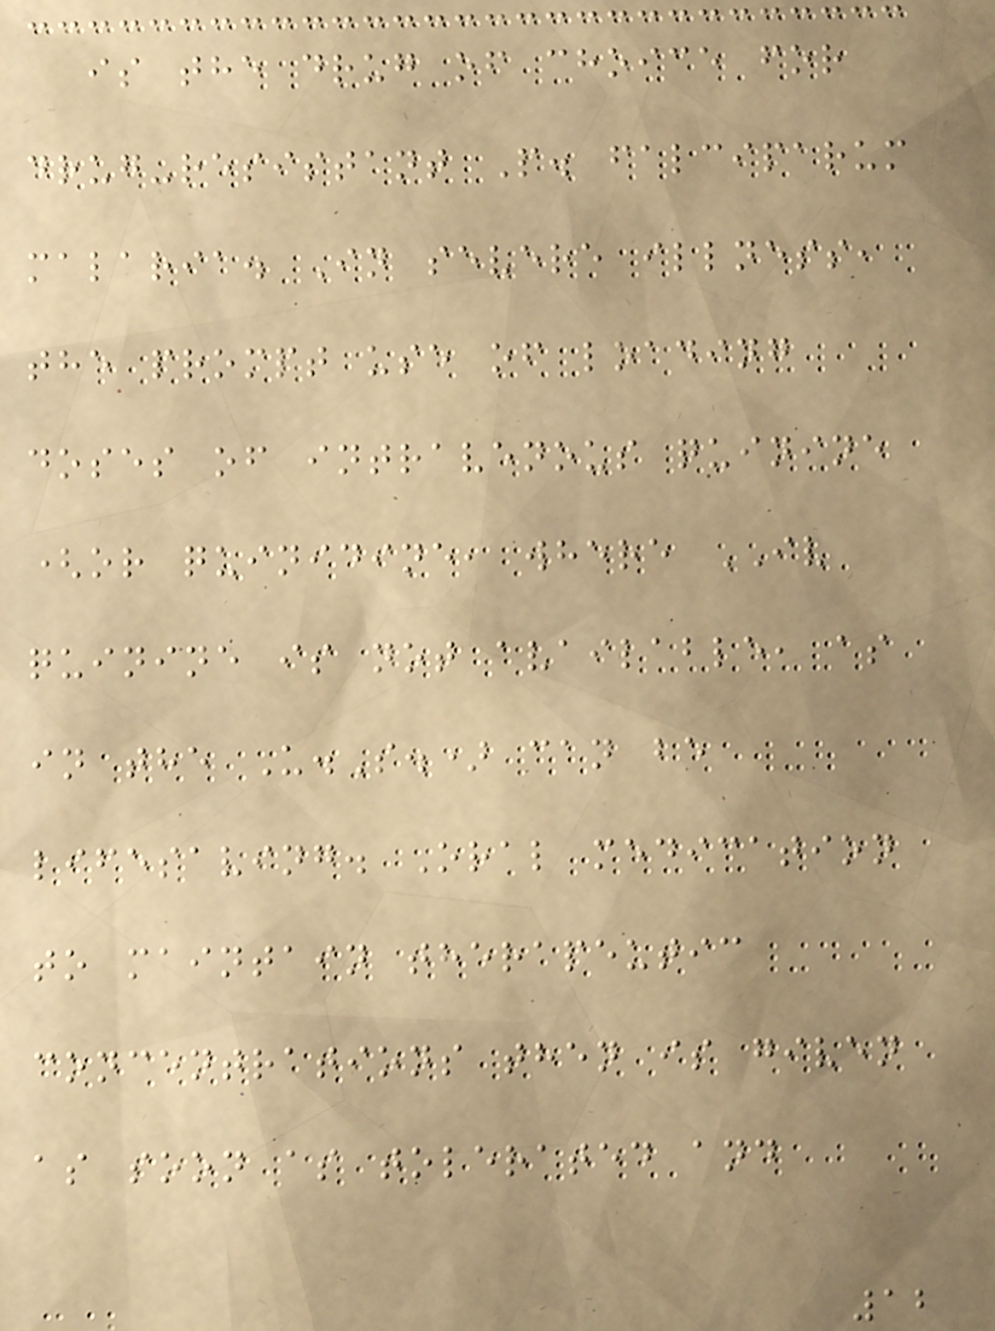is the drug of choice for
drug-resistant P. falciparum
malaria. In severe illness,
the prompt use of loading
doses of intravenous quinine
(or quinidine, where IV
quinine is not available, as
in the U.S.) can be
lifesaving. Oral medication
to maintain therapeutic
concentrations then is given
as soon as tolerated and
12
